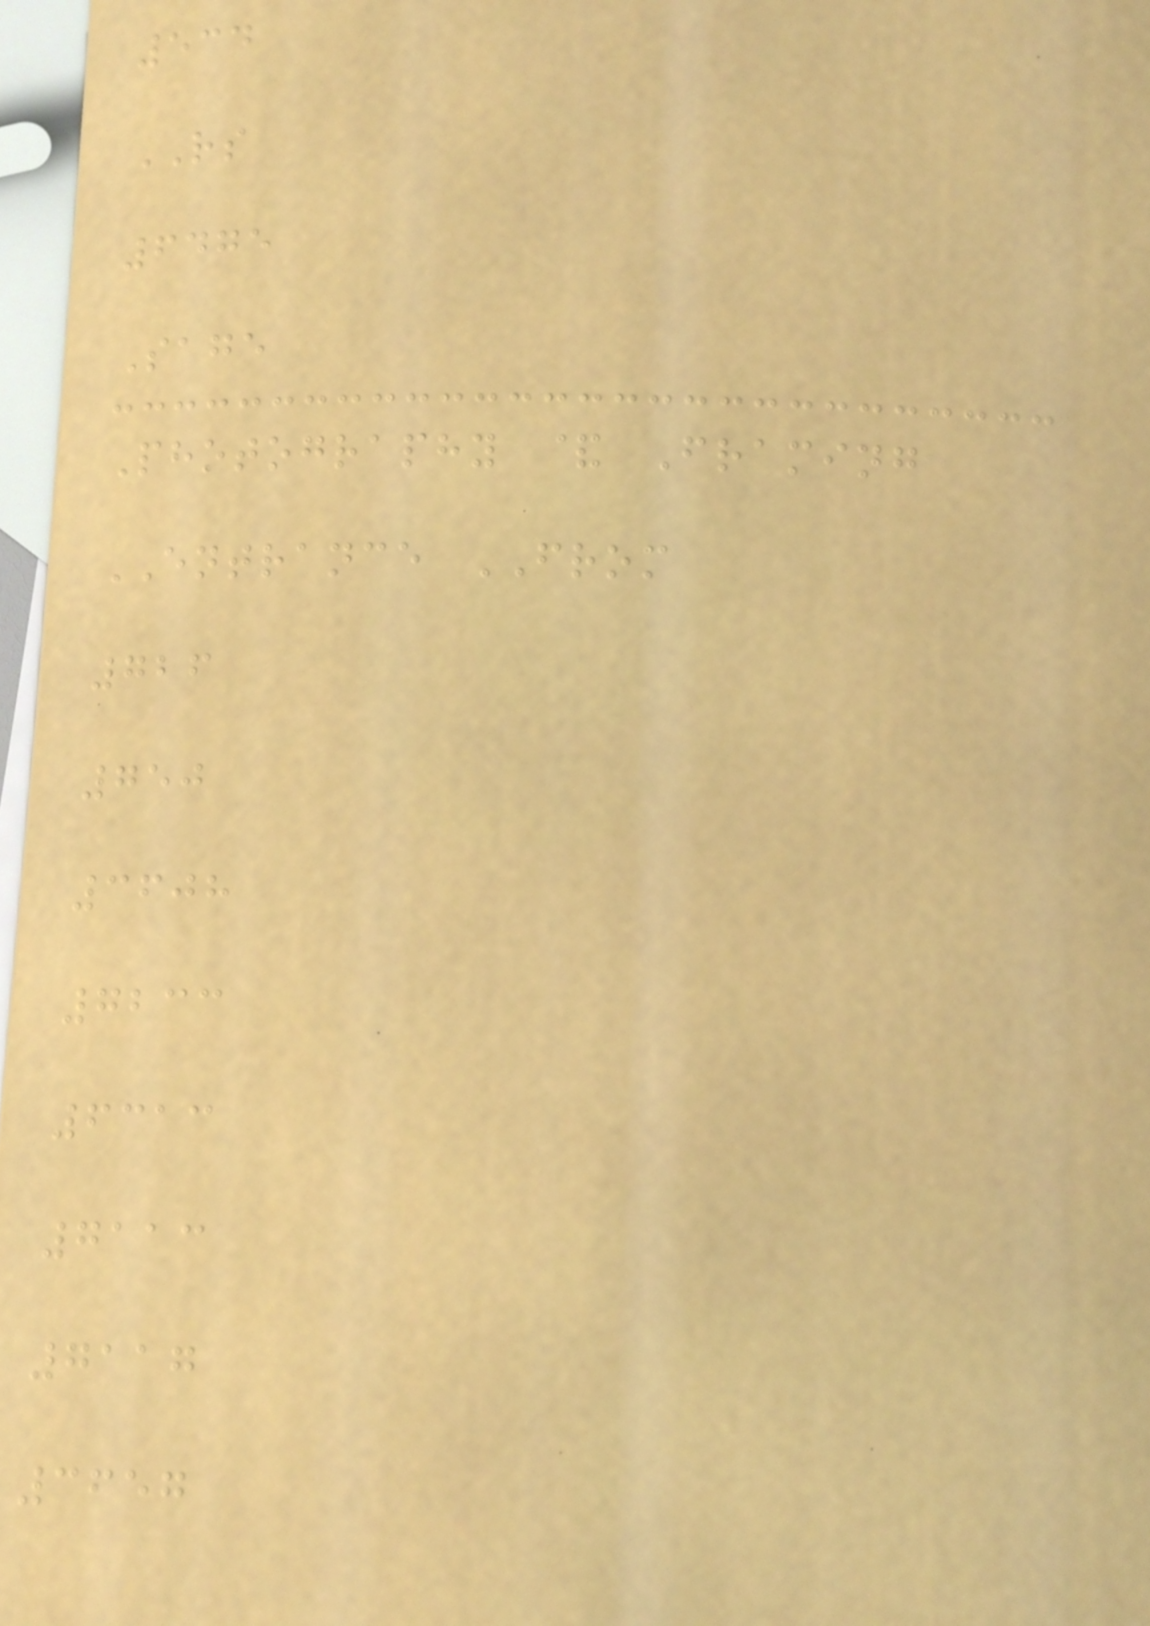534
RS
6475
Sage
Photography & Framing
ENTRANCE FROM
726
750
3608
7233
6313
7113
7117
3657
